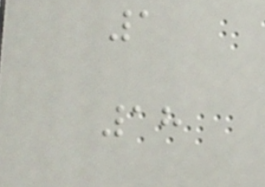1
18
